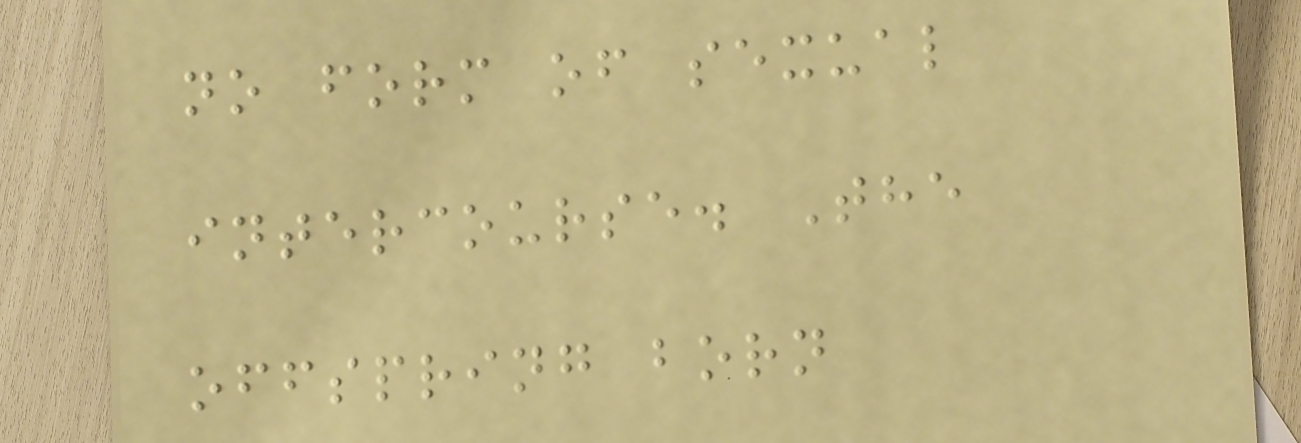no form of sexual
intercourse. The
offspring born
